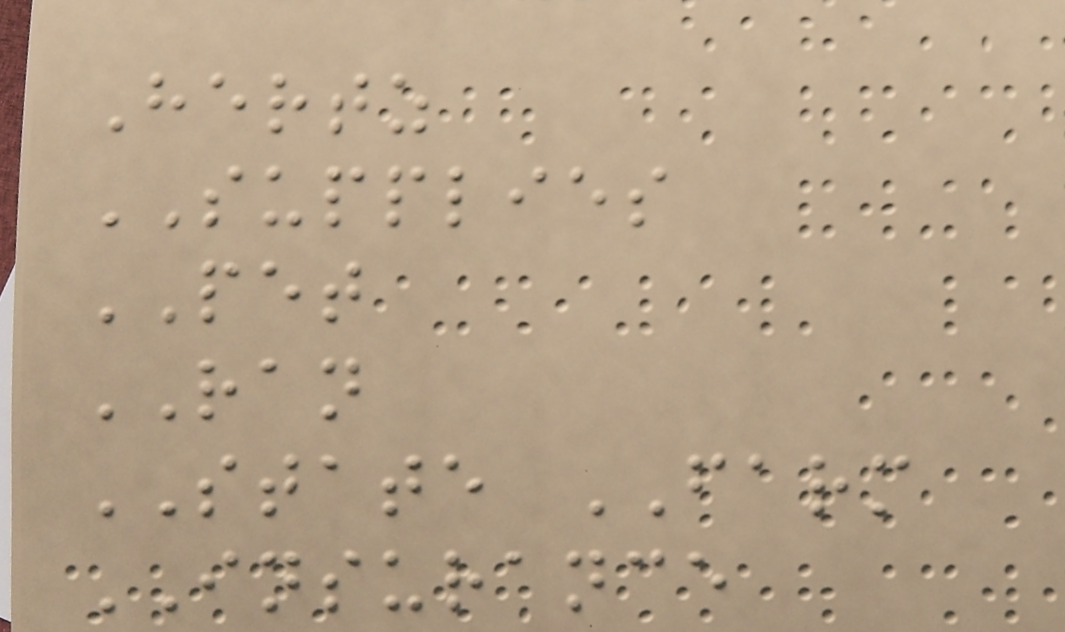Hertz
SUPPLIES
PET
RAN
STATE FARM
INSURANCE
